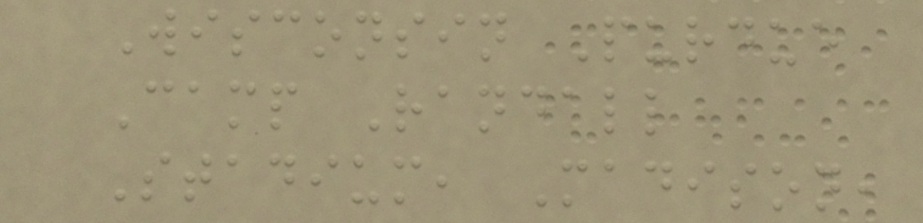Wisconsin Purdue
Camp Randall
Stadium, Madison,
